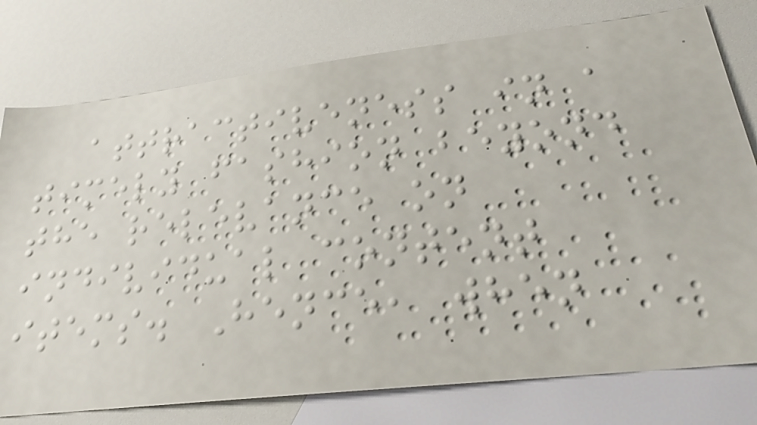attractiveness in a
timely fashion beyond
the relevance on
individual content
items. Hence, when
